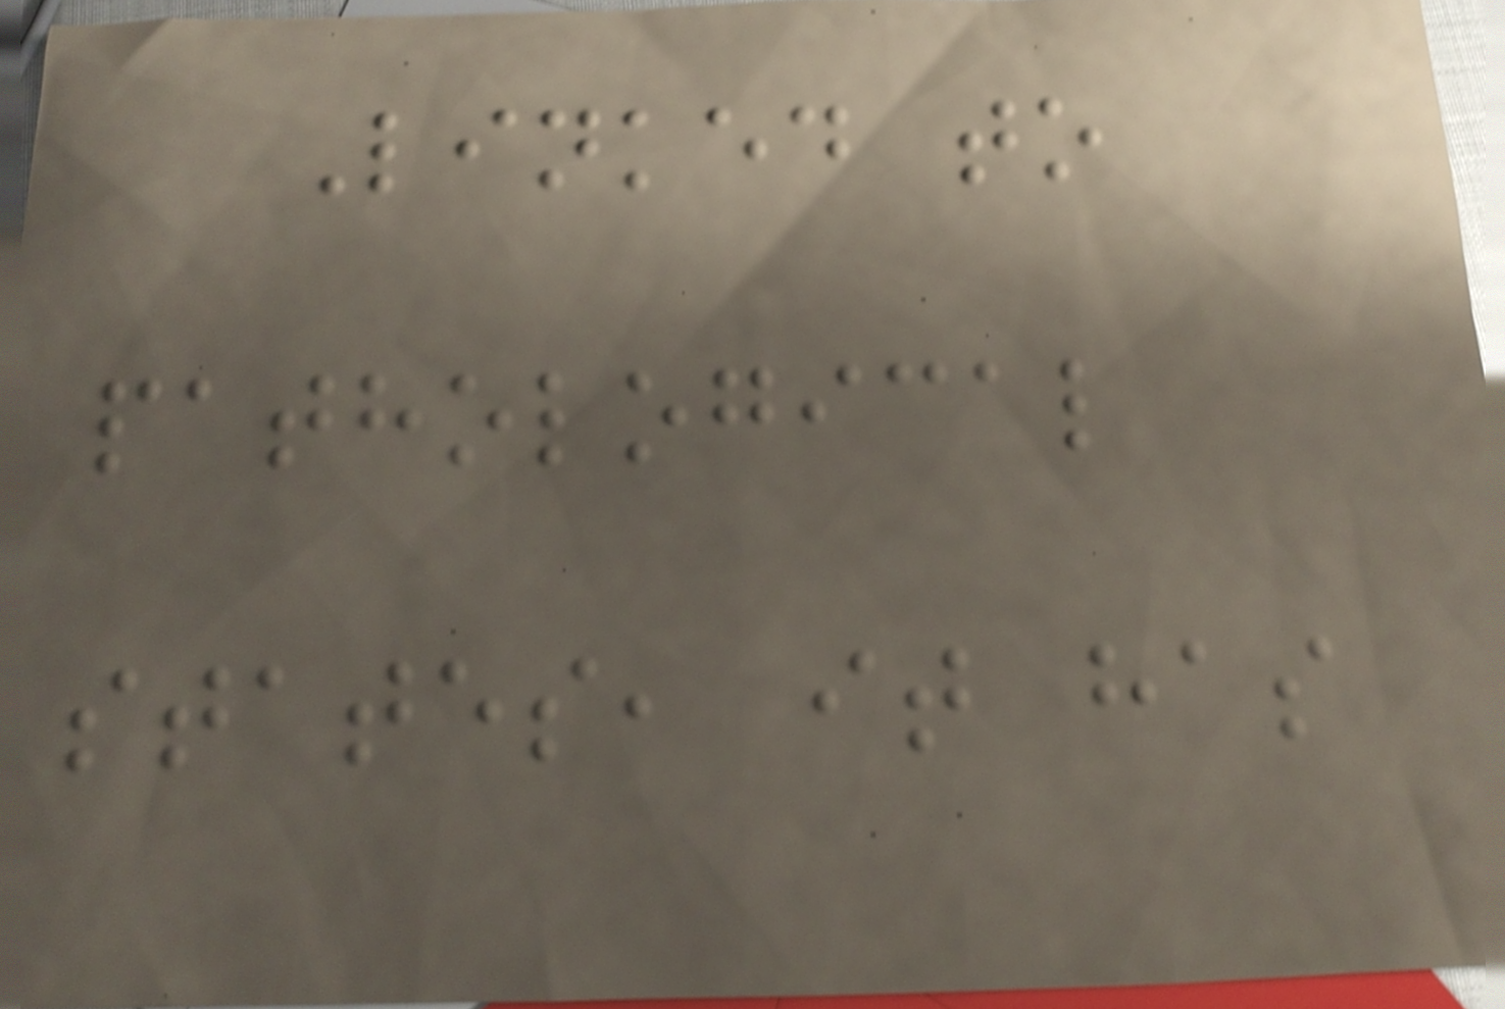Linked to
pathological
states, it has
